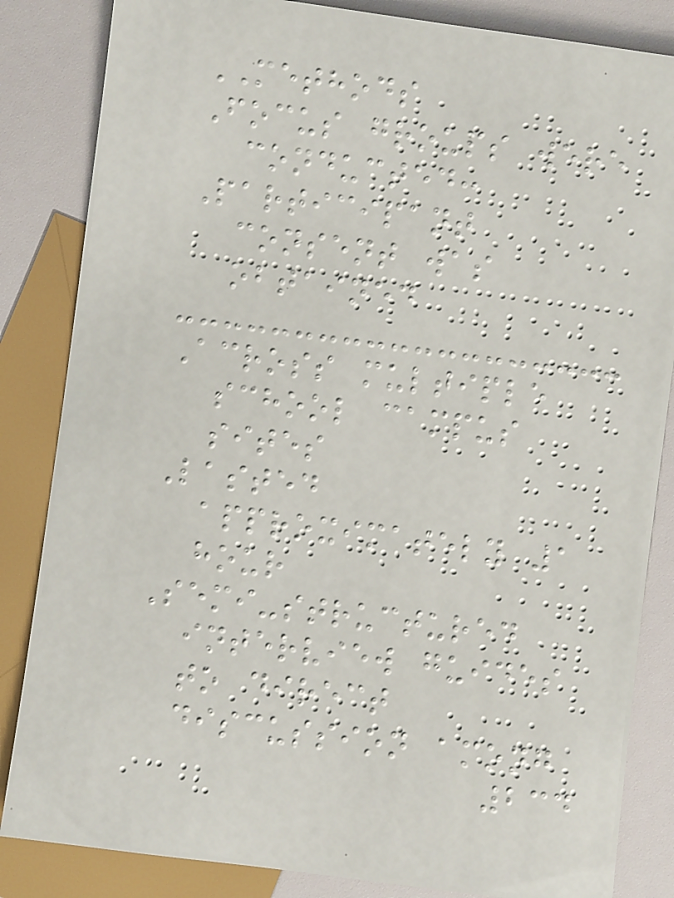METHODS
Focus groups were
conducted:
Participant
consent was
obtained
Across multiple
school campus
sites
Lasted
approximately 1
hour
Semi-structured
interview guides
to direct
discussion among
234
